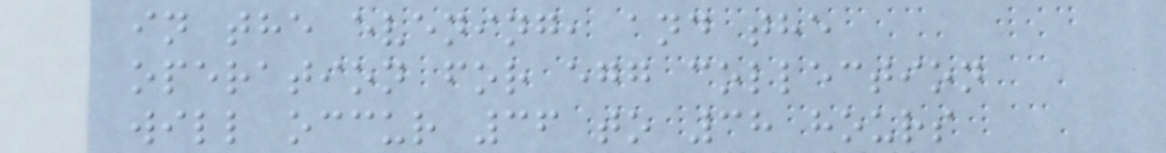in the evening, and the
operation for egg collection
will occur 36 to 38 hours
